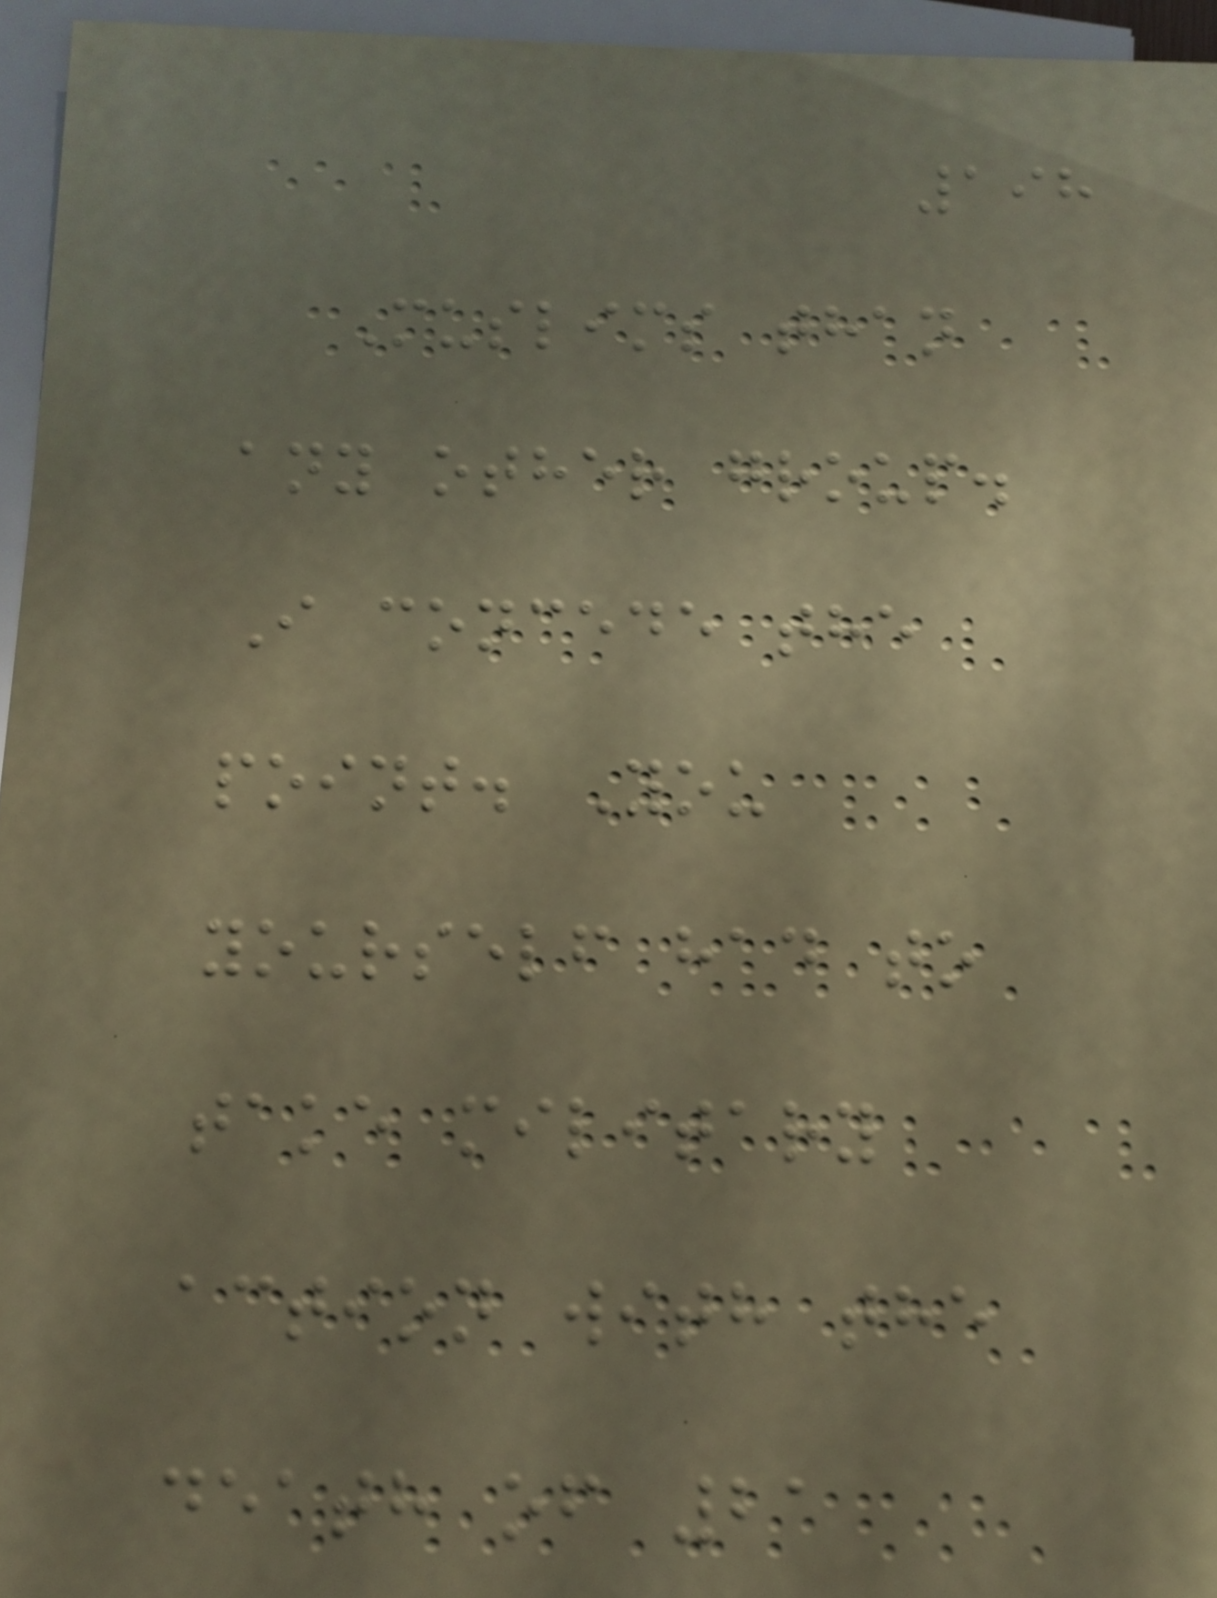198
Muslims than
any other group.
I concede the
point. You
yourself had to
take military
action with the
death of 21
